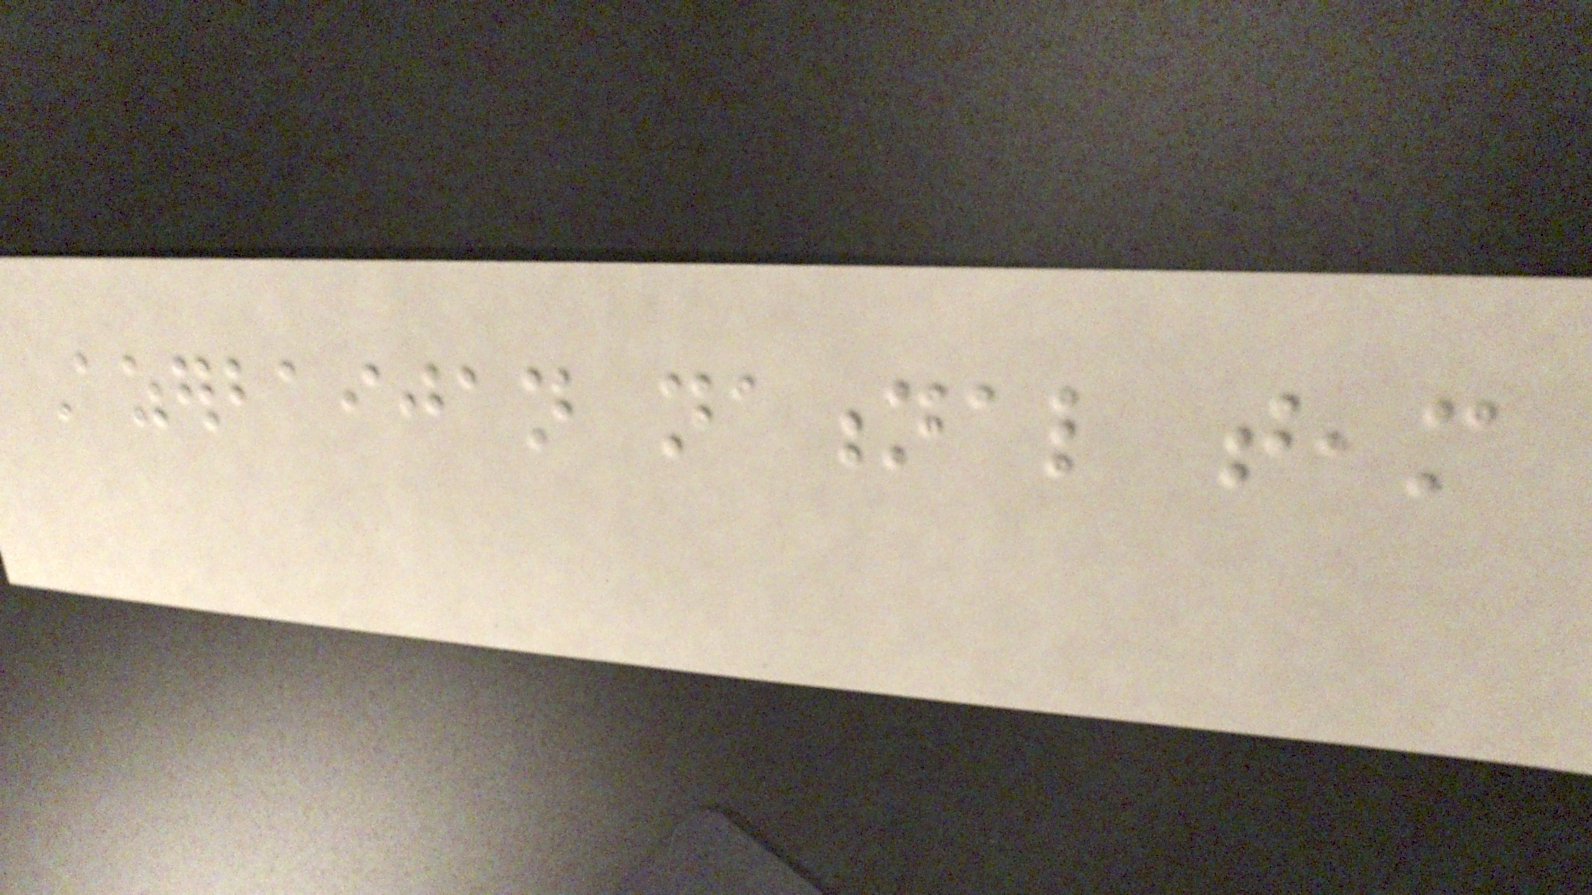Azerbaijan national team
